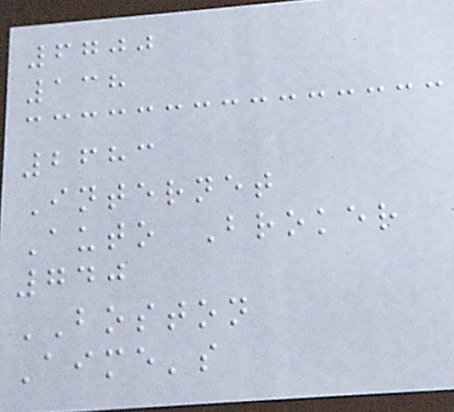6700
138
2683
Internet
Auto Broker
740
BOSTON
Aime's
